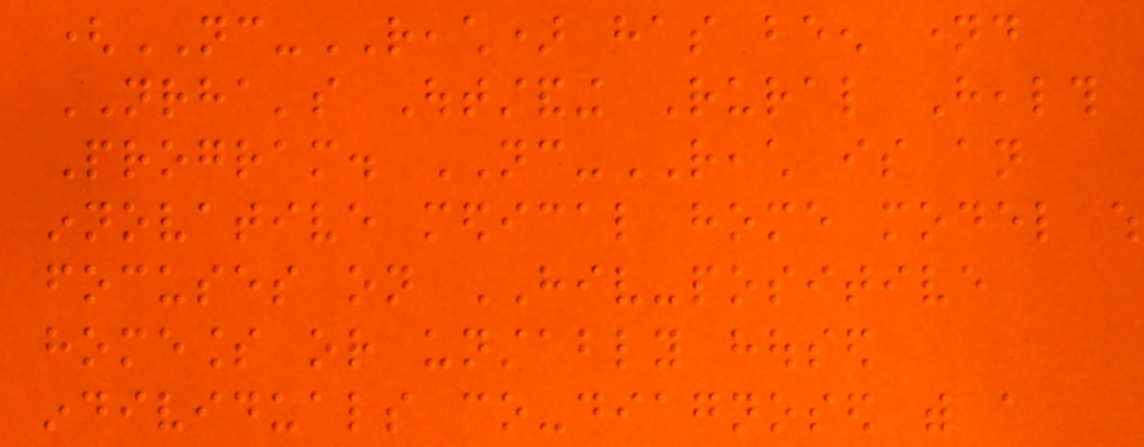(NC-REACH) has been named
NRHA's Outstanding Rural Health
Program. NC-REACH is an
innovative medical home model which
focuses on HIV-positive
homeless or unstably housed
individuals co-diagnosed with a
